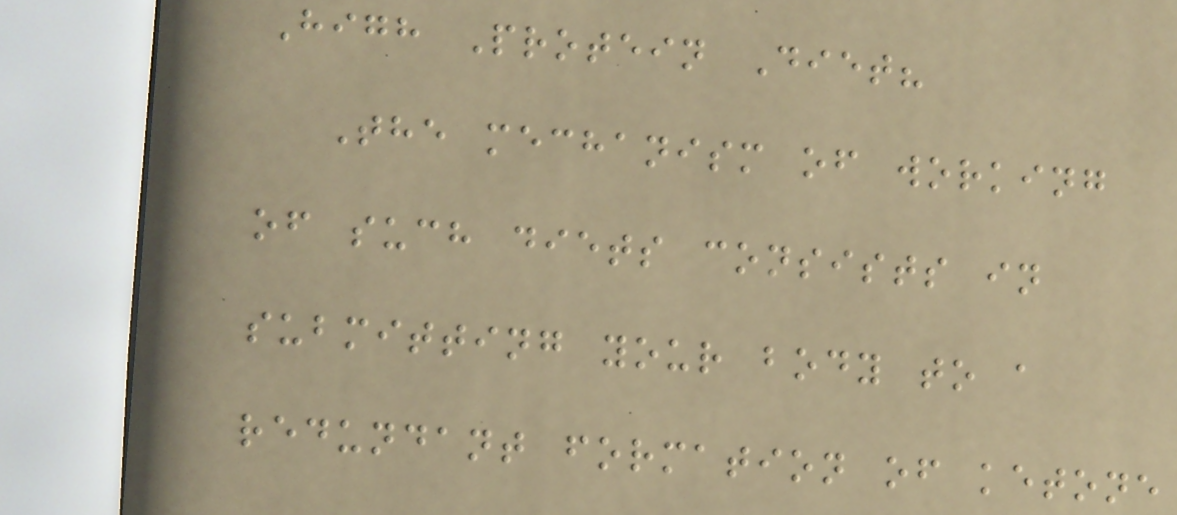High Protein Diet?
The mechanism of working
of such diets consists in
submitting your body to a
redundant formation of ketone
